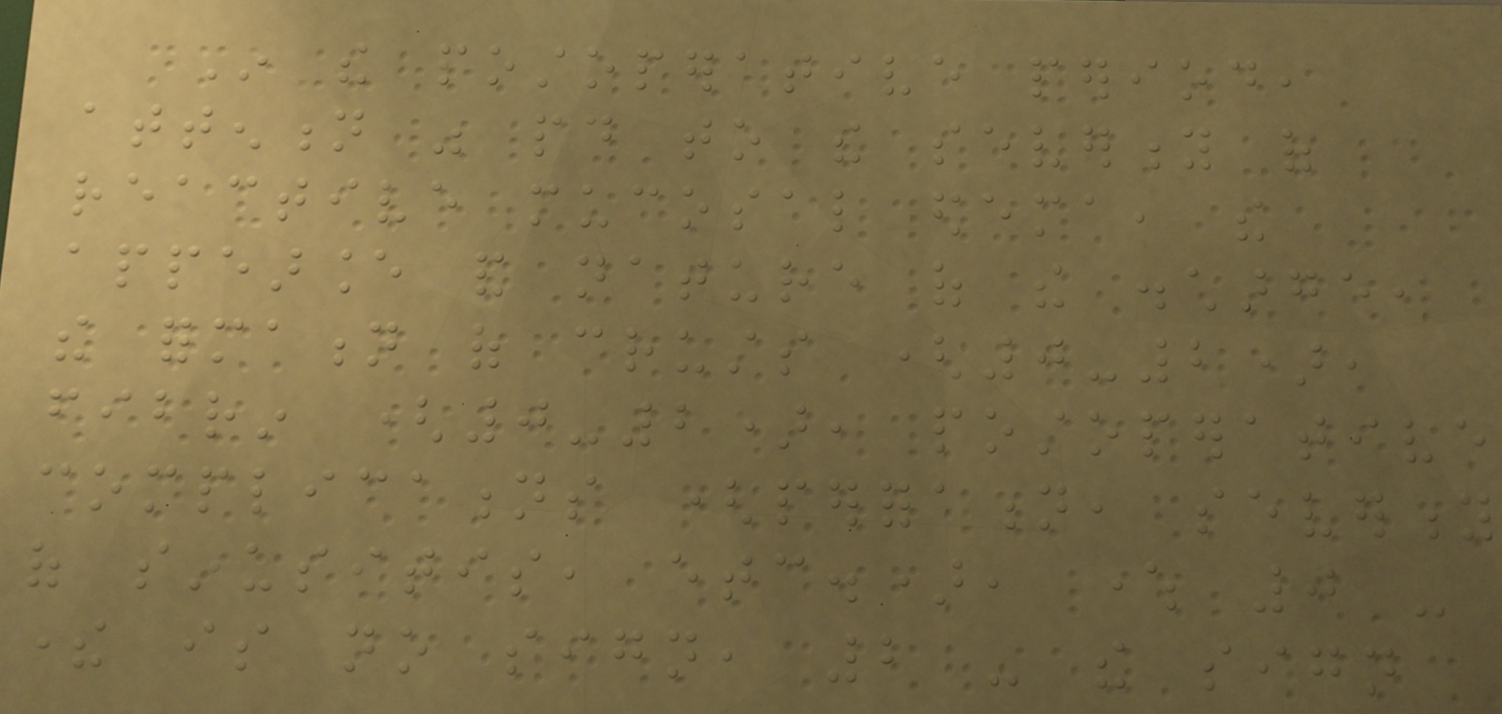In the postoperative period,
attention was paid to the severity of
reactive mucosal edema, the
appearance and nature of the discharge,
the formation of crusts (0-2),
fibrin (0-2), postoperative
complications (perforation, severity
of sinusitis, etc.), where 0 -
there is no sign, 2 - the sign
